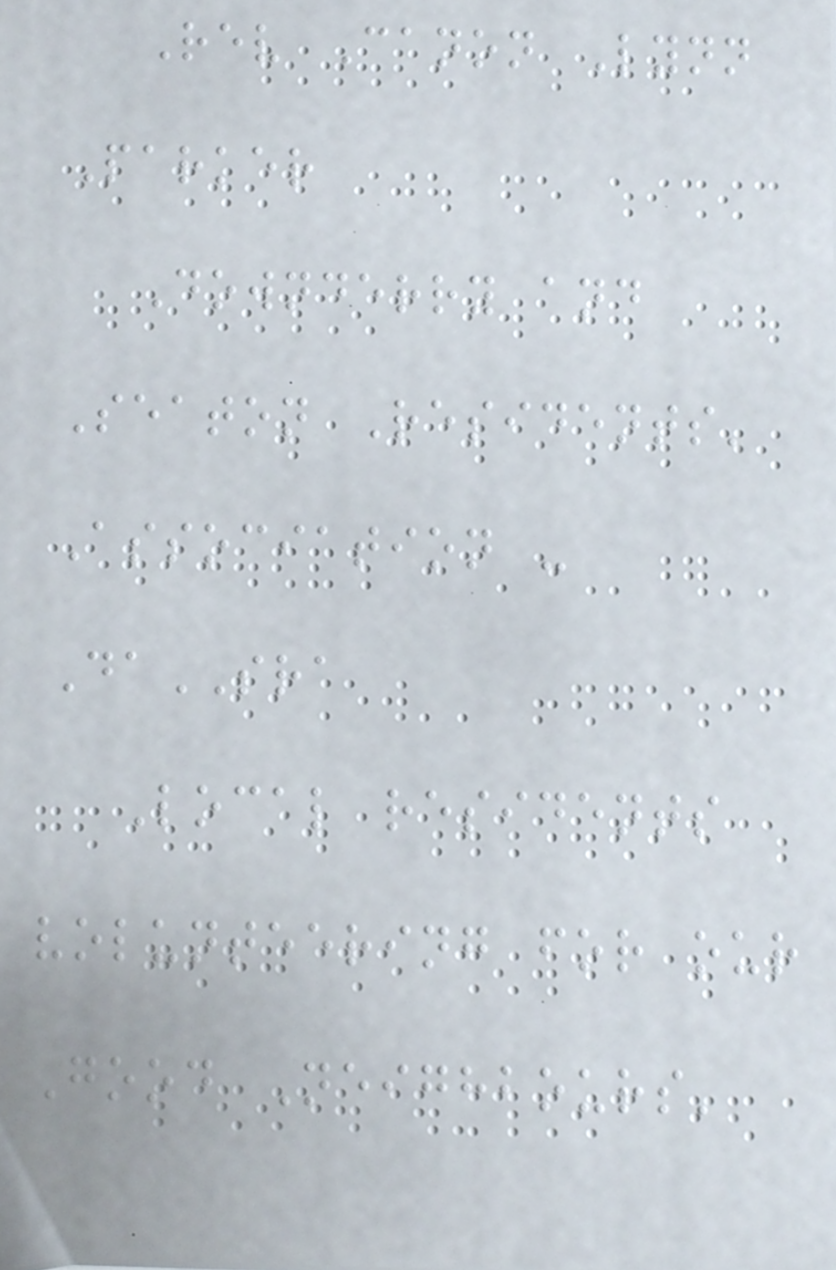Rev Canon Lynn
Parker
Downderry and
Seaton Residents'
Association -
DaSRA
Local residents
volunteering for our
Good Neighbours'
